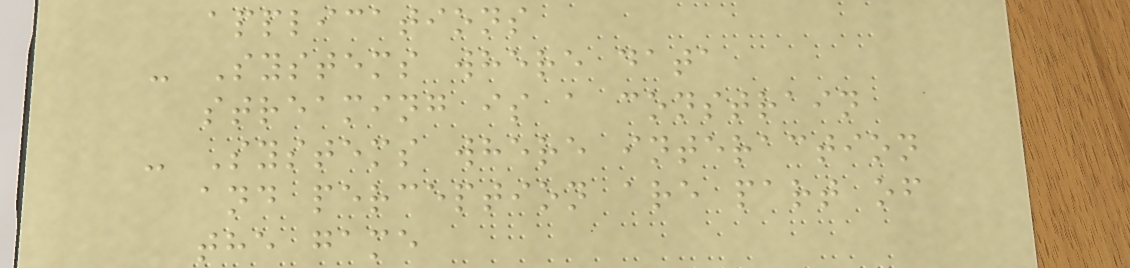applications
- Systems where data
streaming is a constrain
- Systems where interaction
and perception are part of
the game
